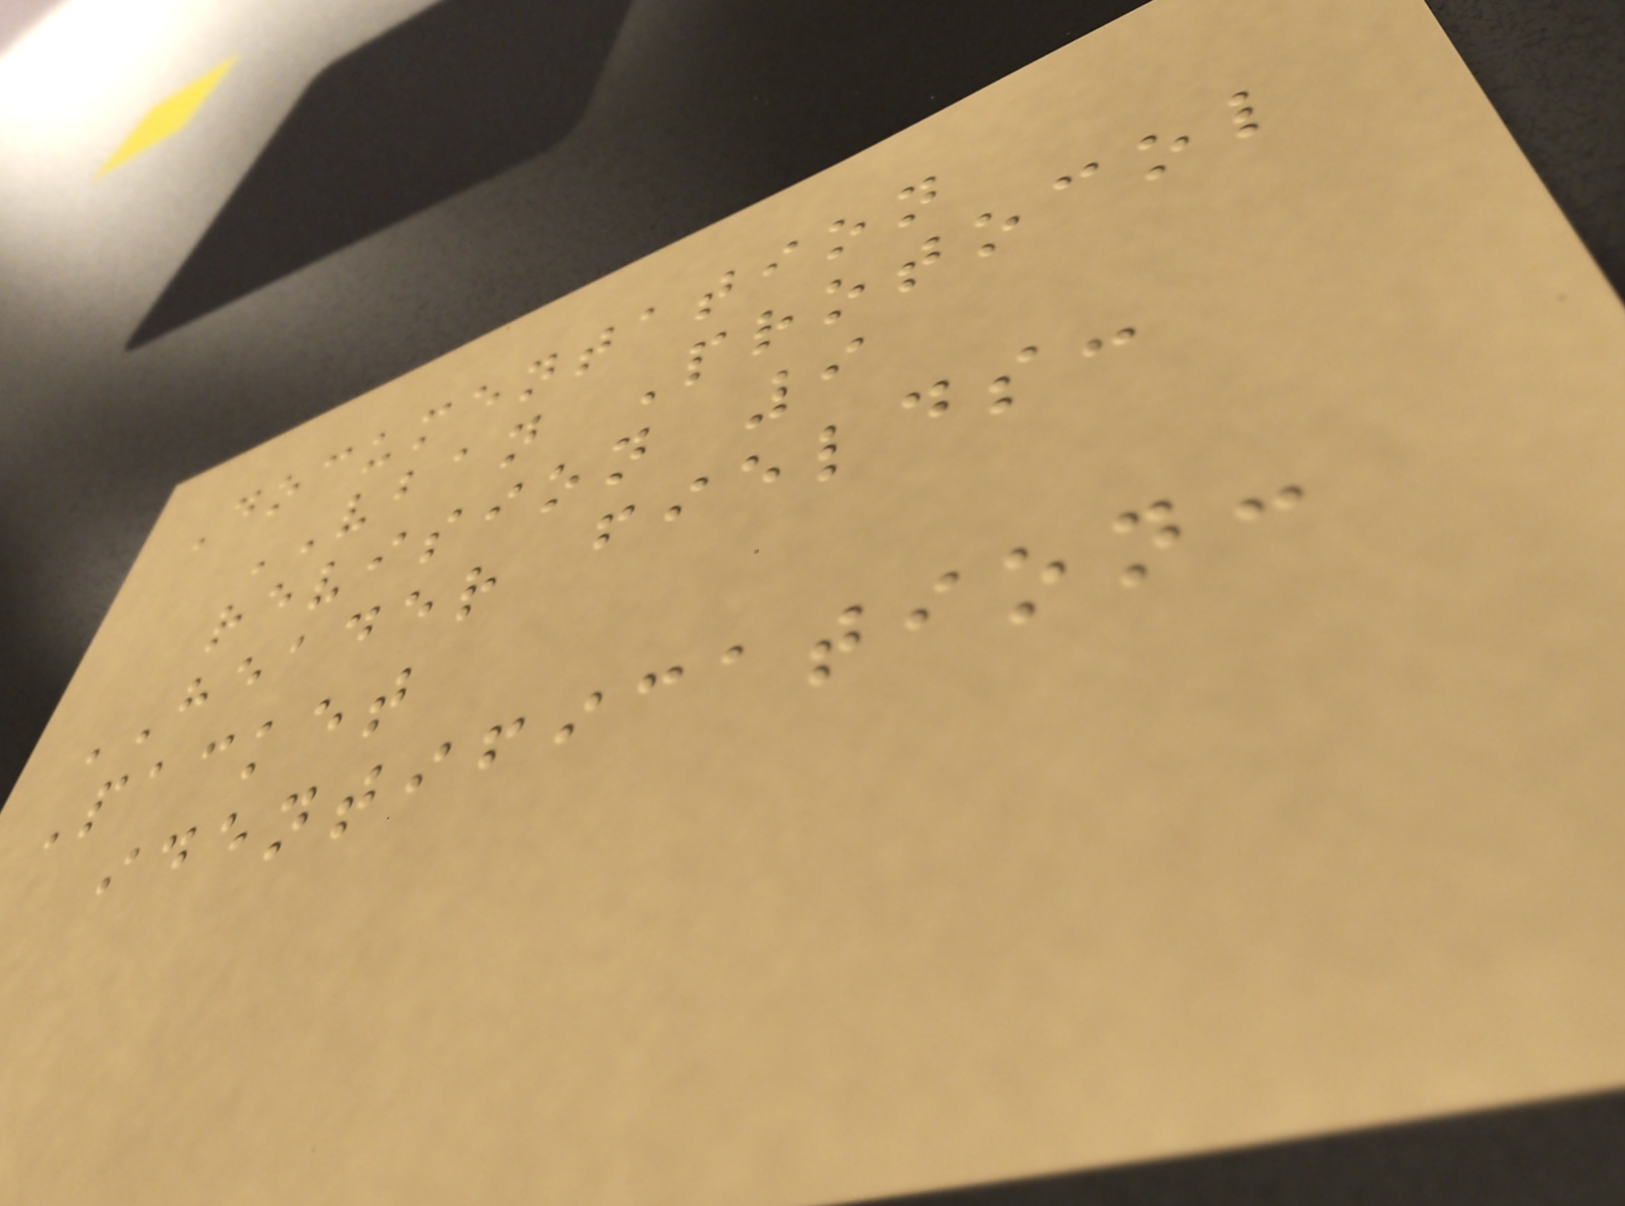Documentation
VBAN Protocol
revision 9
HEADER fields:
Packet
identification:
